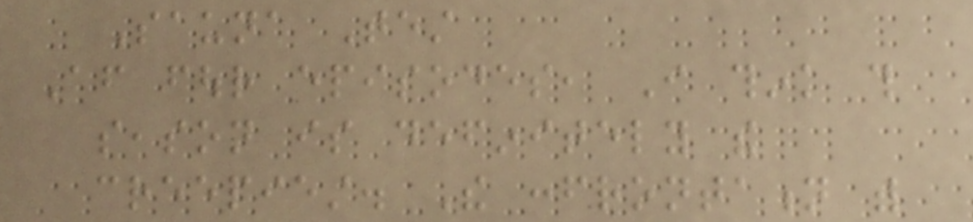Sauna Test
After four episodes, I think this
season is definitely the
creepiest. The confrontation with
